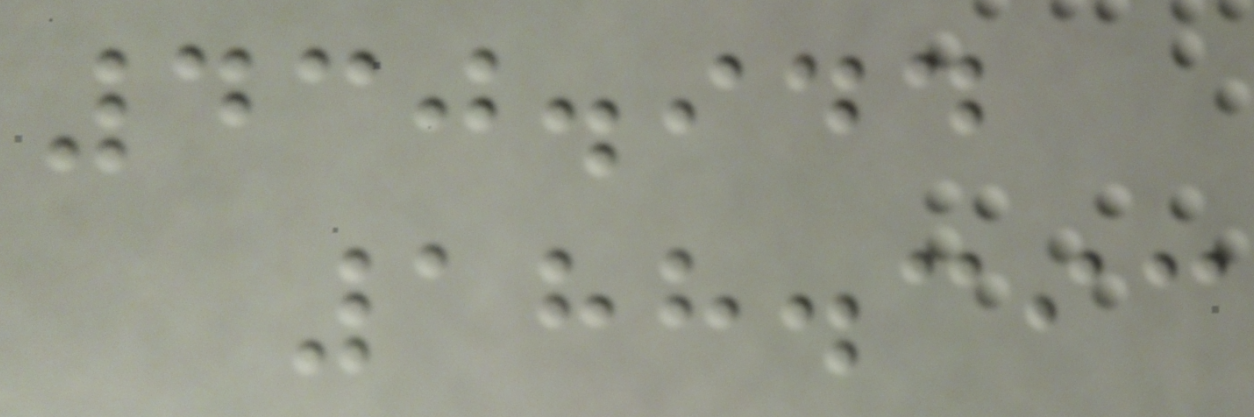430.944
188.393
